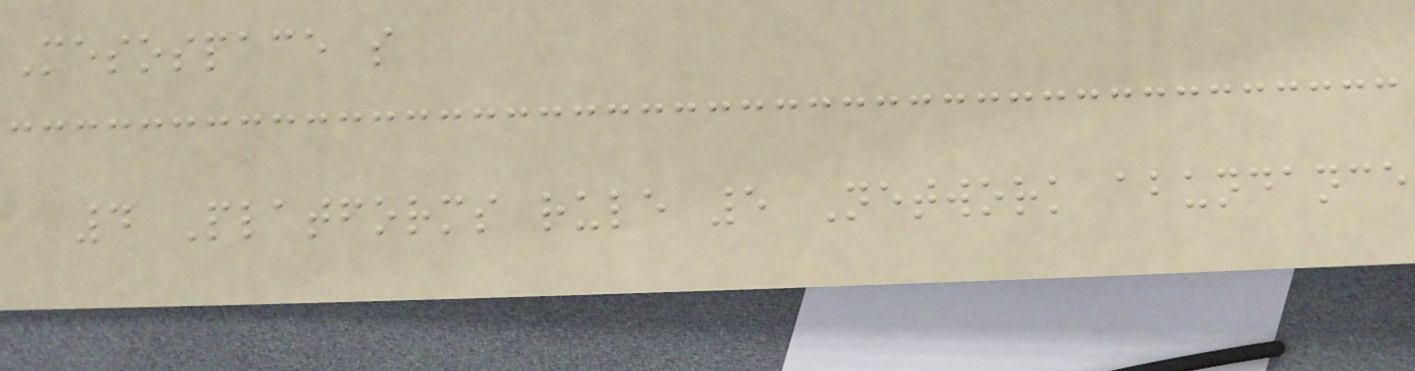Mesospace s
4 Platforms rule 5 Network abundance
